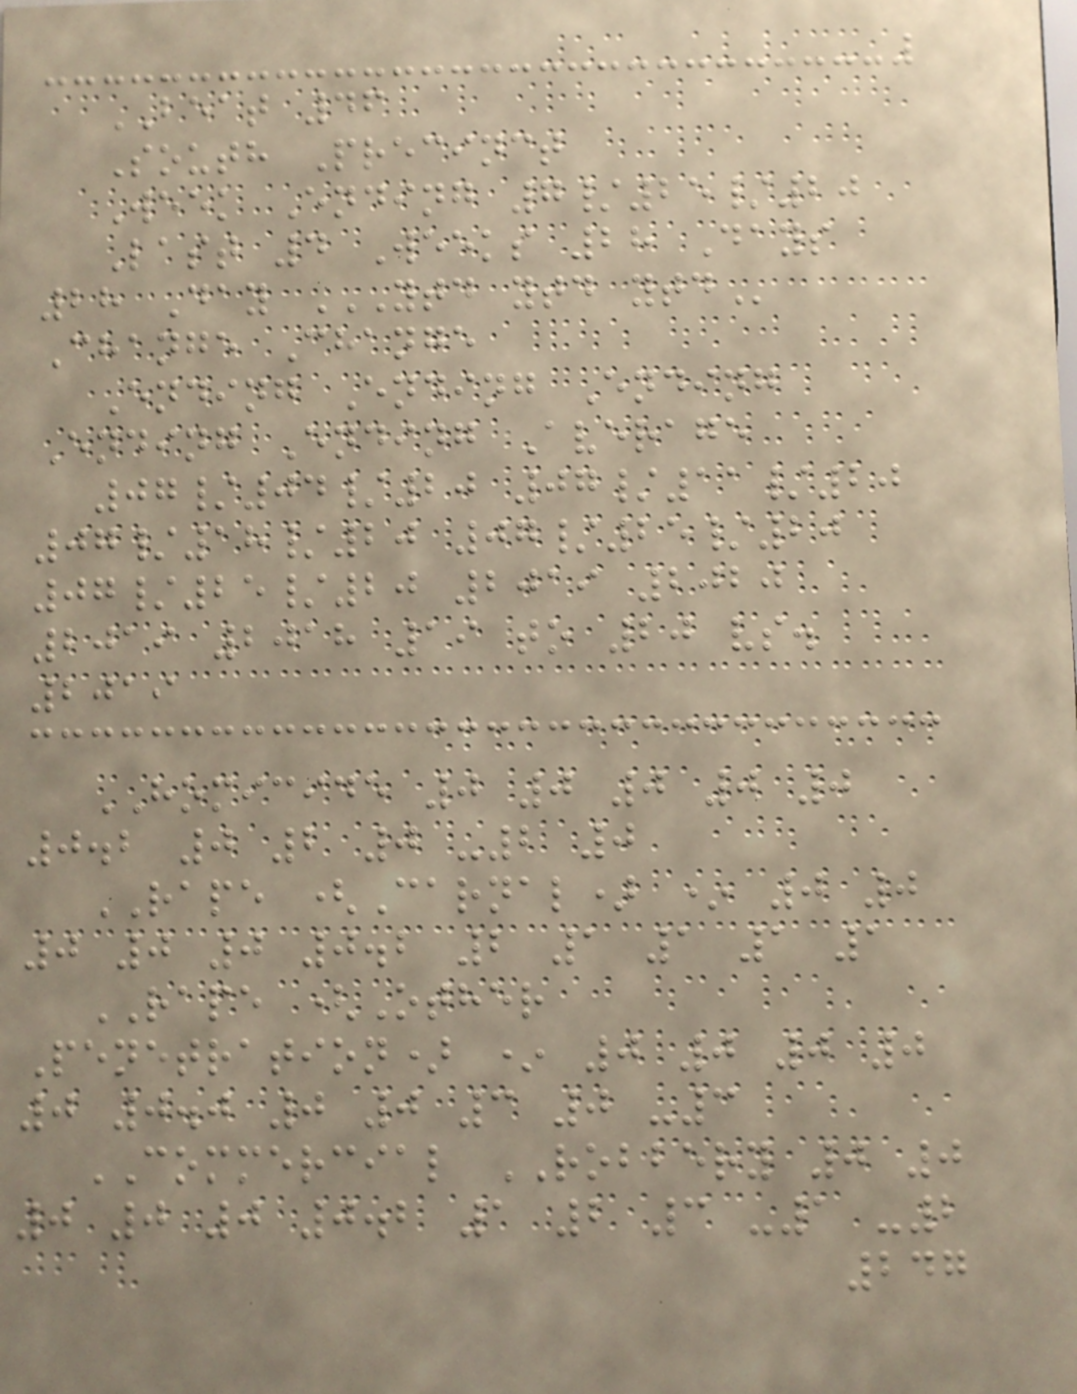BEAT 46
South Precinct
Week Ending 7/25/20
Last 4 Weeks 28 Days
28 Day YTD YTD YTD
Change Change
Ending Ending Ending
Ending Ending Average
07/04/20 07/11/20
07/18/20 07/25/20
07/25/20 2019 2020
2019 2018 19 to 20 vs.
2019
HOMICIDE 0 0 0 0 0
0.2 0 2 0 -2 0
RAPE (Carnal) * 0 0
0 0 0 0.2 2 1 1 1 1
RAPE (Other
Penetration) * 0 0 0 0
0 0.0 0 0 3 0 -3
COMMERCIAL ROBBERY 0 0
0 0 0 0.2 1 2 3 -1 -2
247
